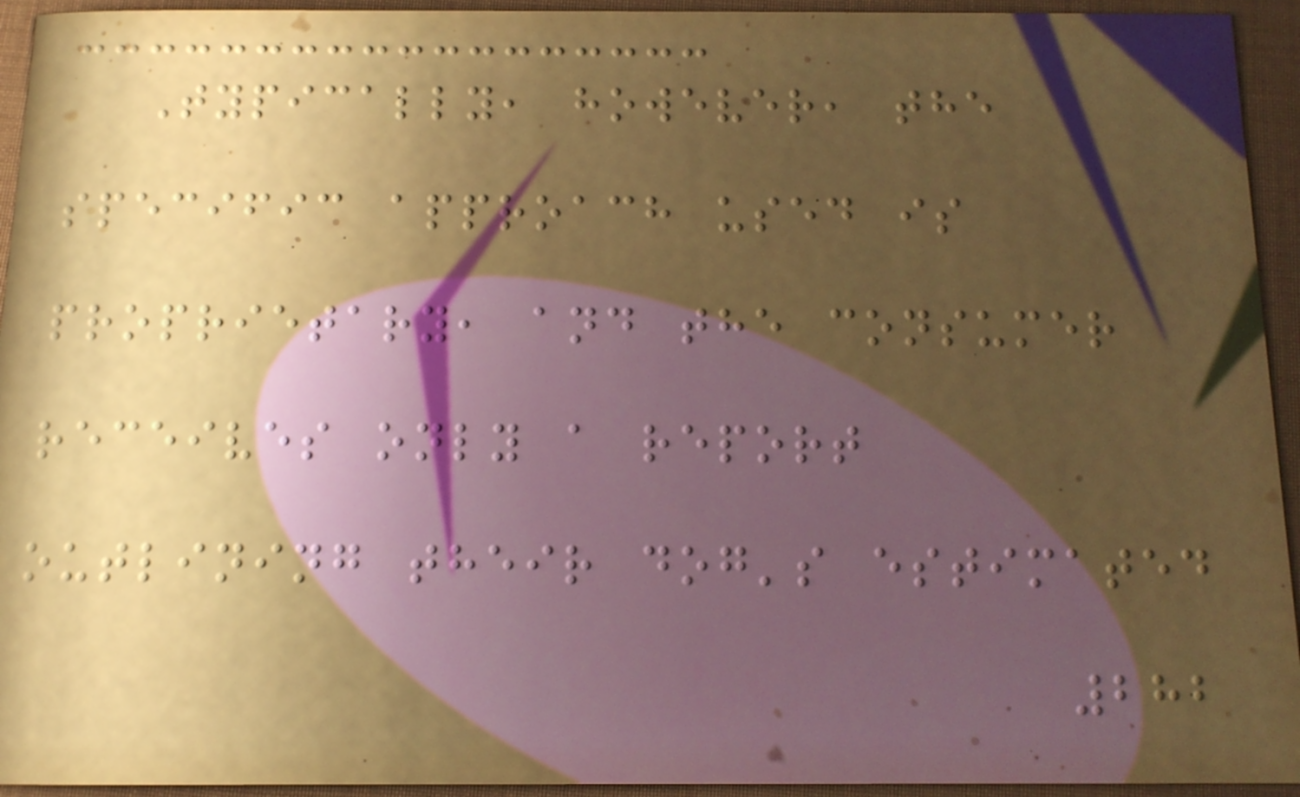Typically, however, the
specific approach used is
proprietary, and the consumer
receives only a report
outlining their dog's estimated
282
